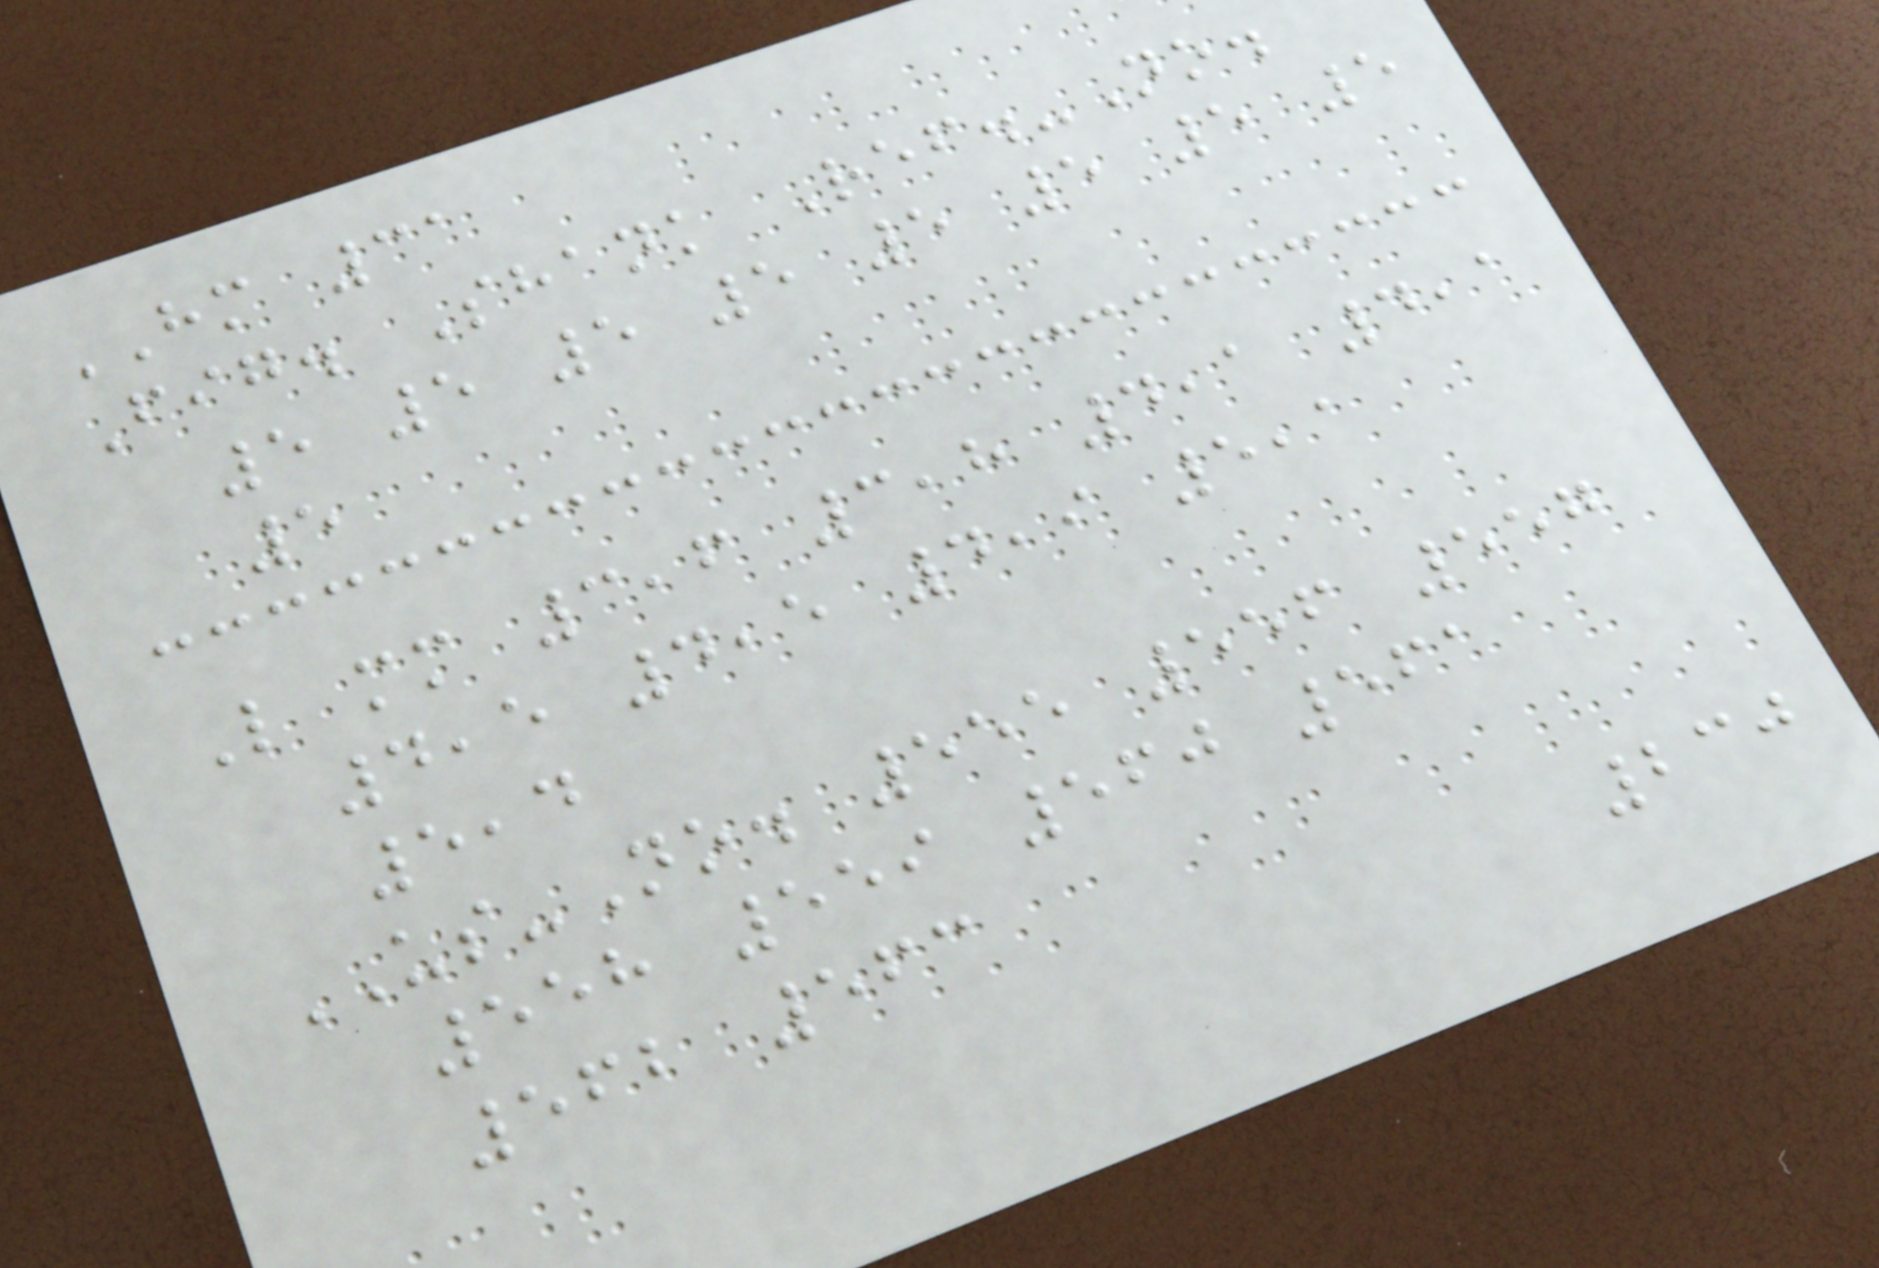HM 31
Fig. Shank Ref.-No.
5 5 5 5 5 5 5 5
5
L mm 3,6 3,8 4,1 4,1
4,5 4,5 4,9 5,1
5,4
US-No. 555 556 557
558 559 560 561
562 563
230
